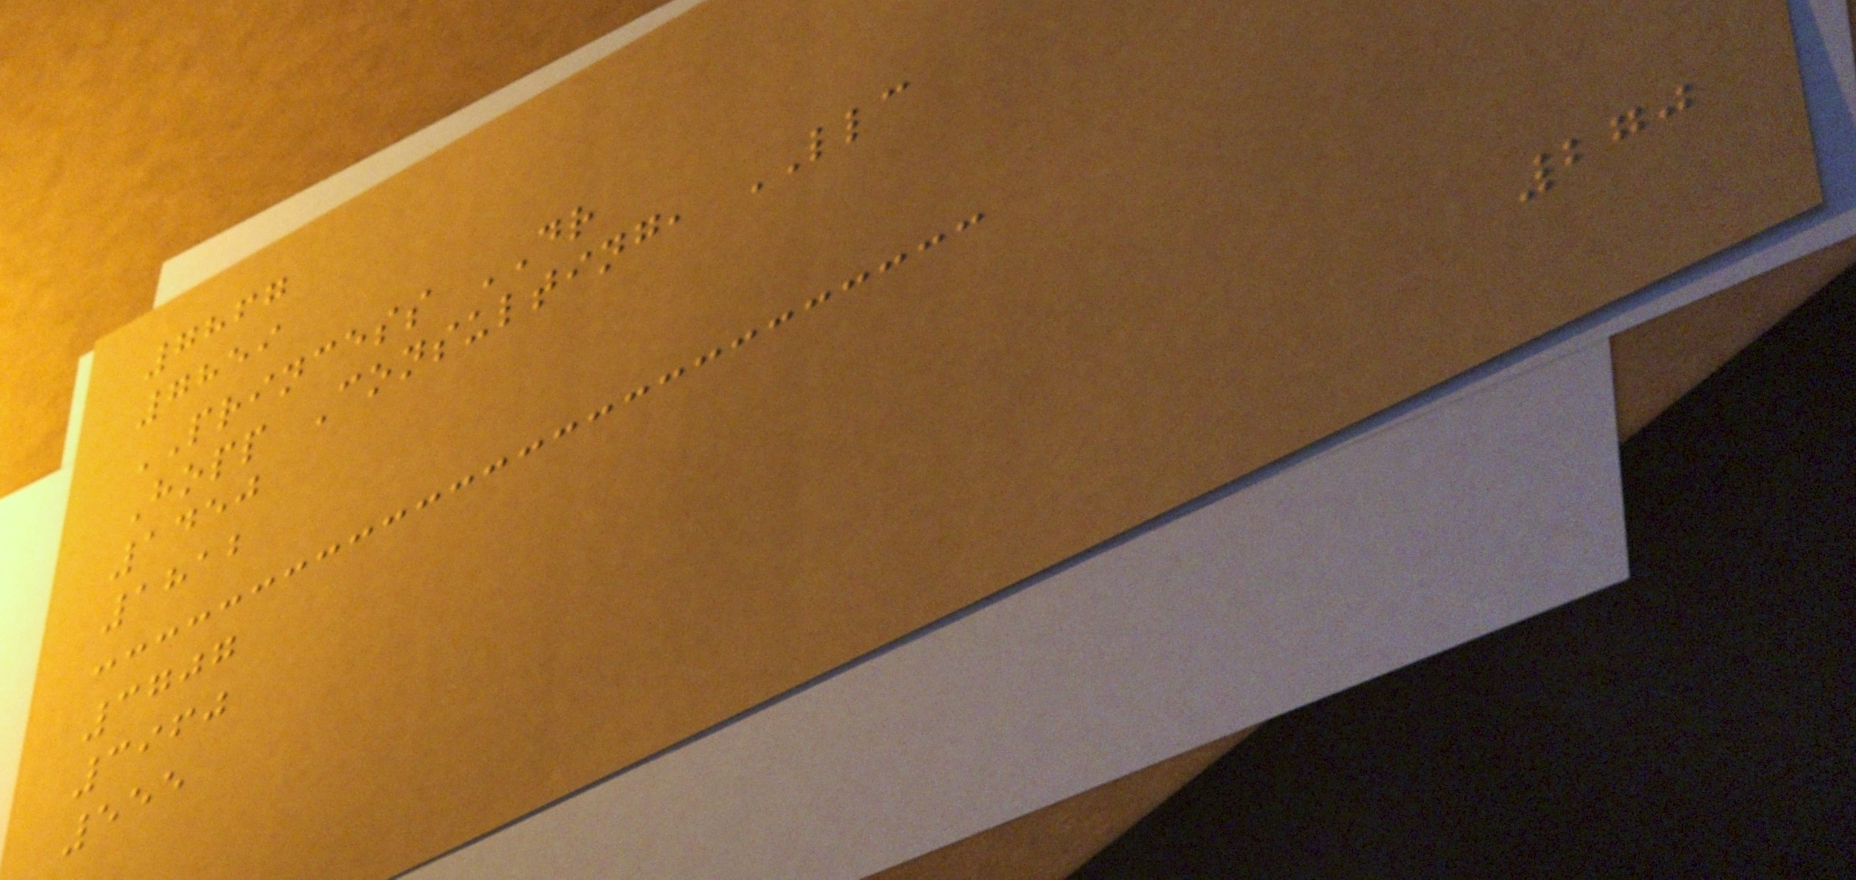7867
7859
PRINCESS DR
Hopp Consulting, LLC
1450
1812
3707
3960
555
270
